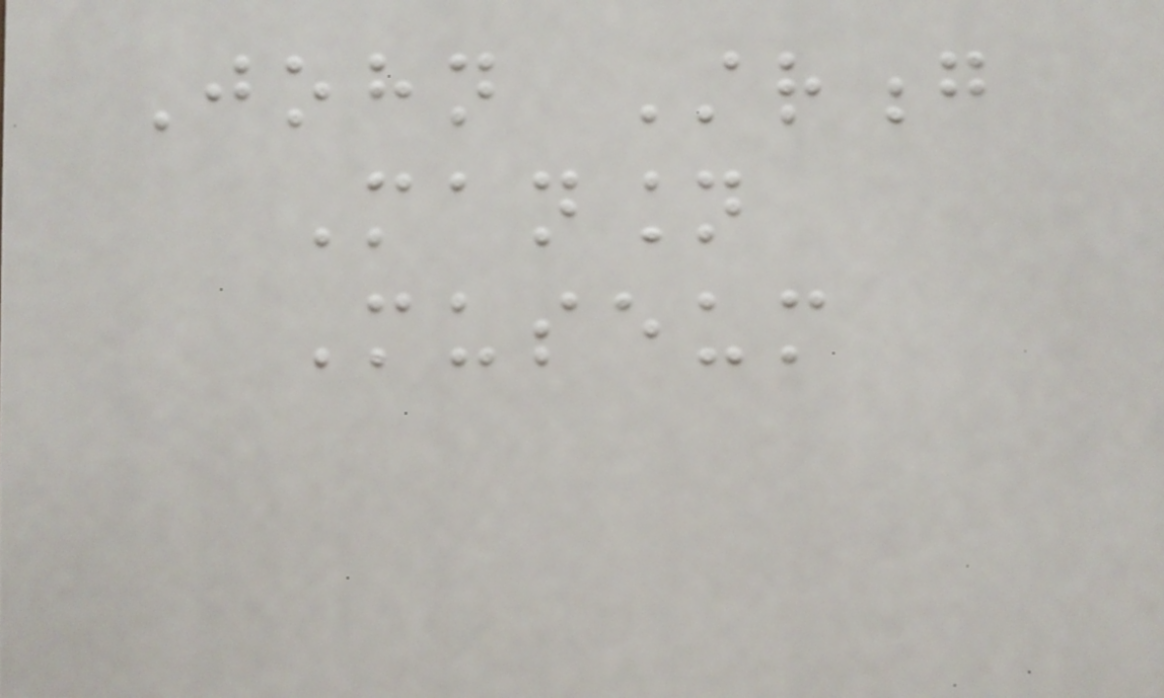John Strong
Mansion
Museum
